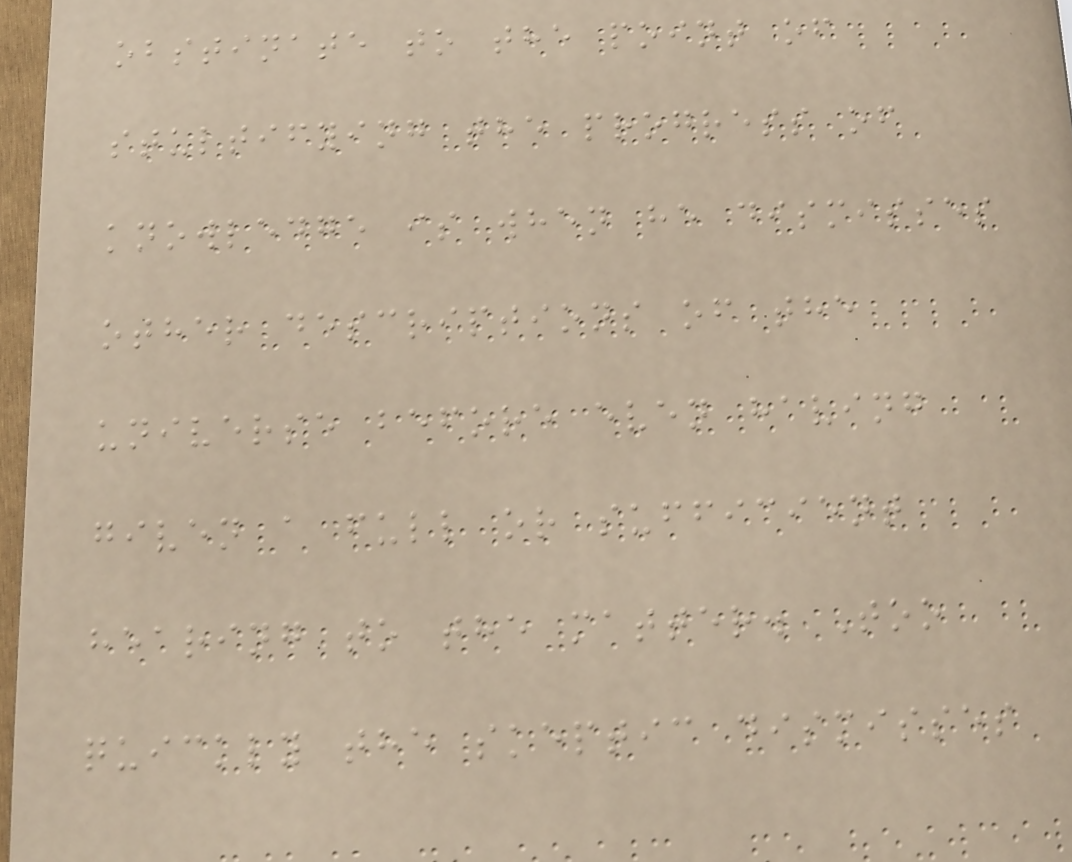obstinate to the point of
stultifying the progress of
knowledge is when he dismisses
other descriptions of the
universe before even having
given a full or sufficient
hearing to the matter. Too
quickly the skeptic dismisses
